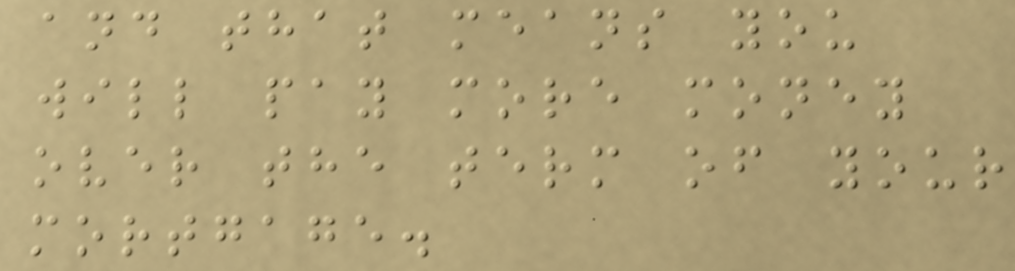and that means you
will pay more money
over the term of your
mortgage.
